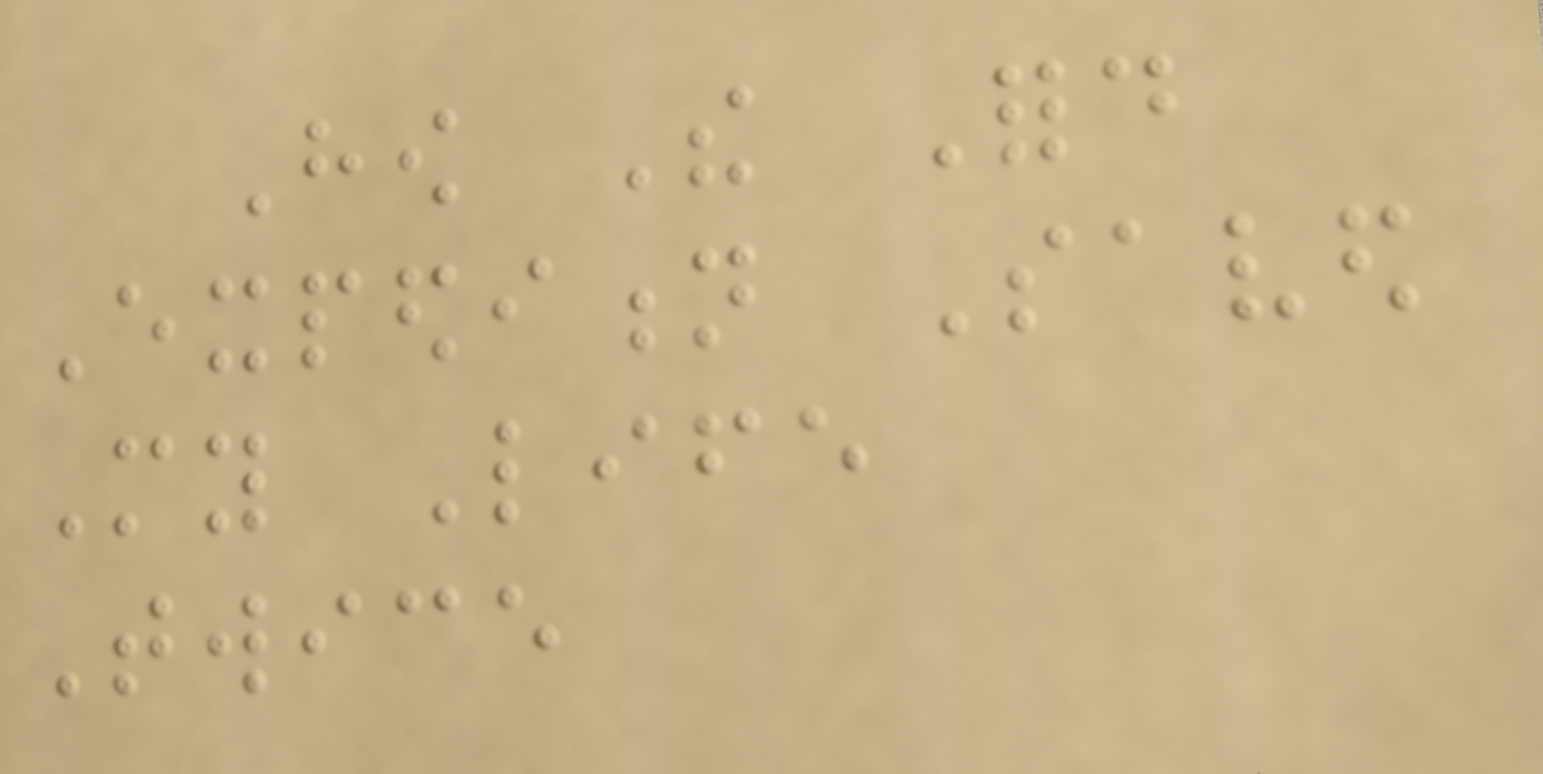How The Ford
Expedition Saved
My Life
Twice
